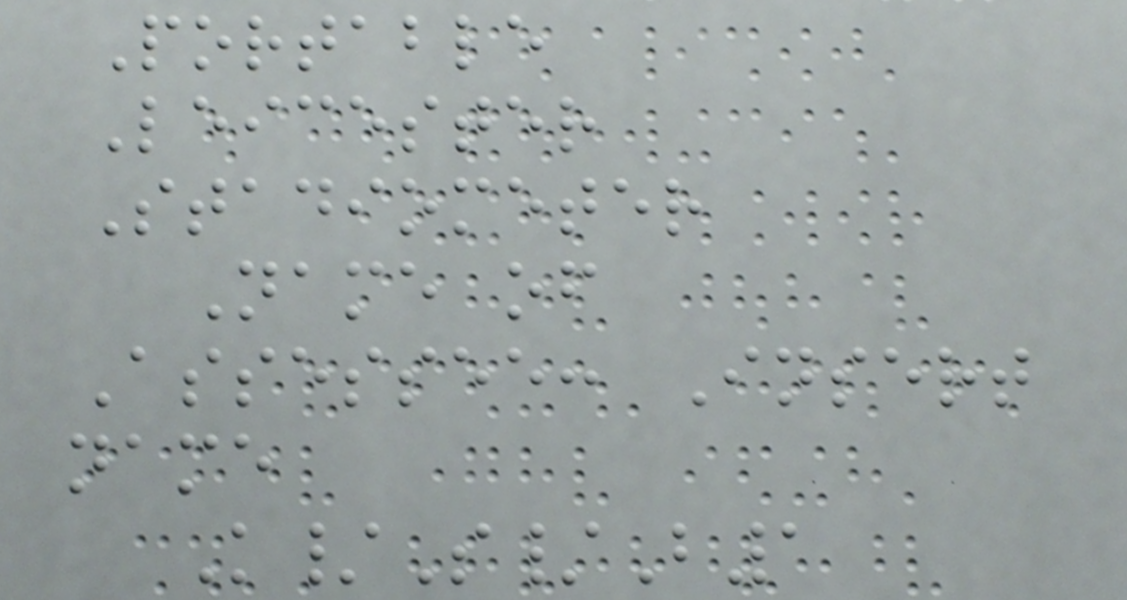Portable
Leicester
Stadiometer
Name of
Assessee: Insert
name
K/S/B1
